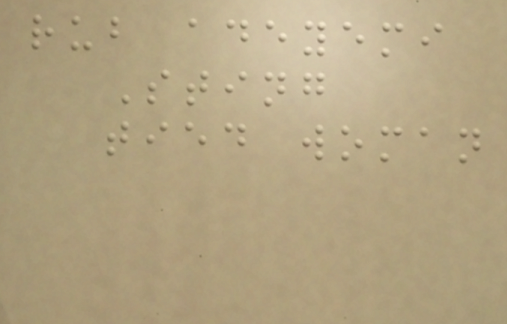rub adeyemi
Sting
tied woman
